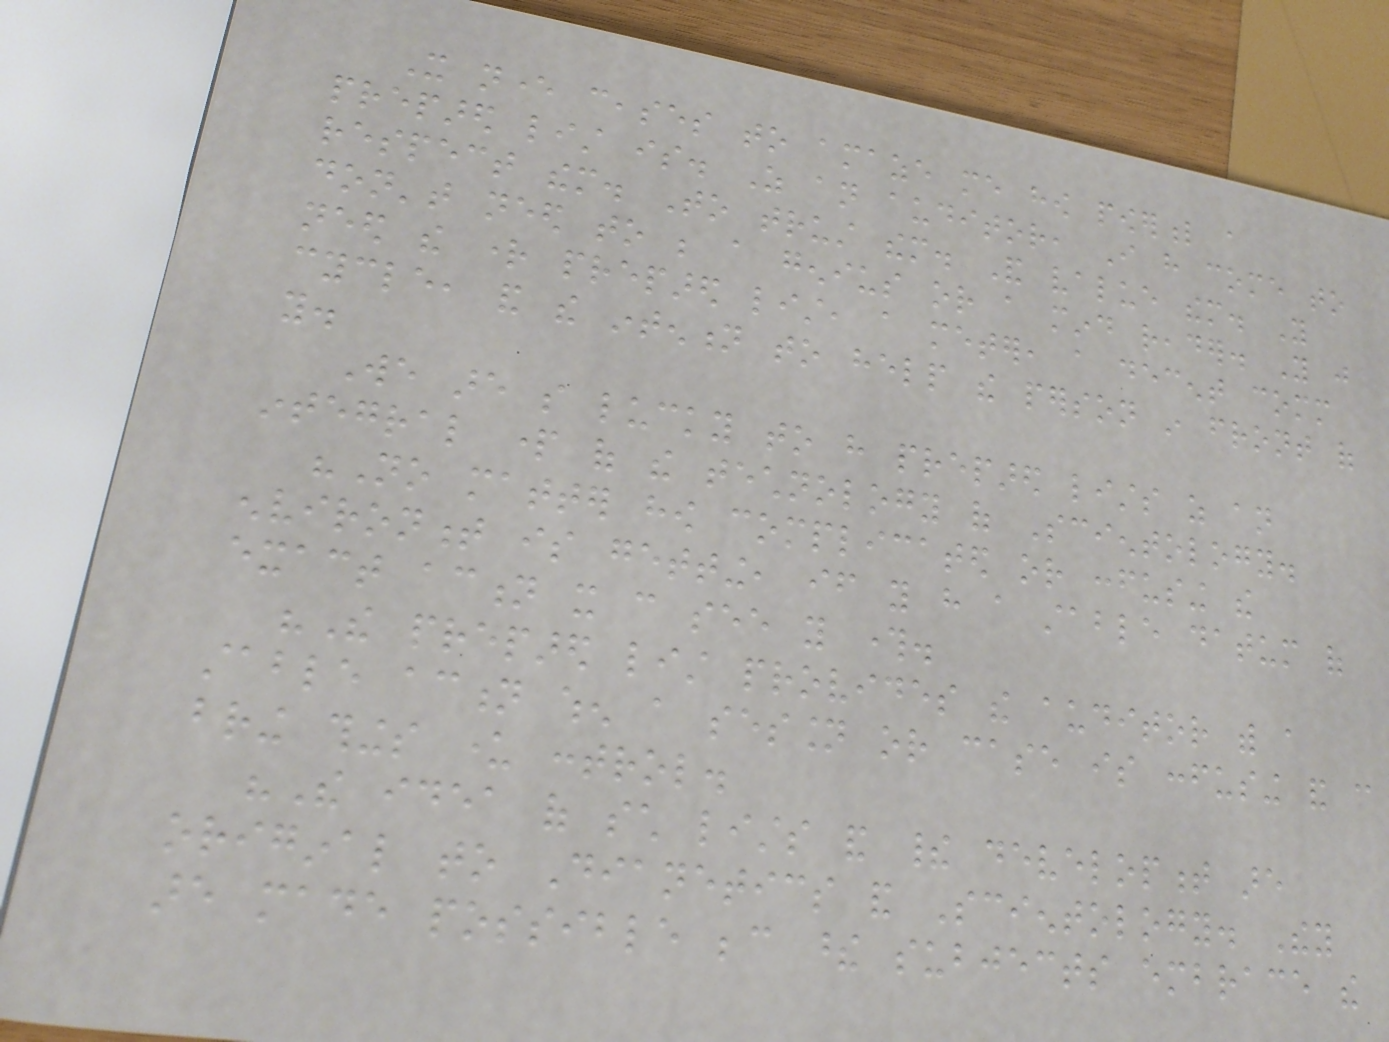It never ceases to amaze me how powerful a
prepared list is. As an auditor, I have come to
respect them. To trust them. And value them. You
don't need to be a genius or a mind reader. You just
need the right prepared list, a meter, a decent comm
cycle, and the intention to help the person in front of
you.
We are so lucky to have prepared lists as an
integral part of the technology of Scientology.
"No matter how complicated or confusing the
environment is getting, if you have a stable datum of
exact action it can see you through.
"The prepared list provides the auditor with a
stable action when a session or case is confusing and can
bring things under control.
"The idea of such lists and their development are
original to Dianetics and Scientology. They
are made possible because these subjects embrace the
